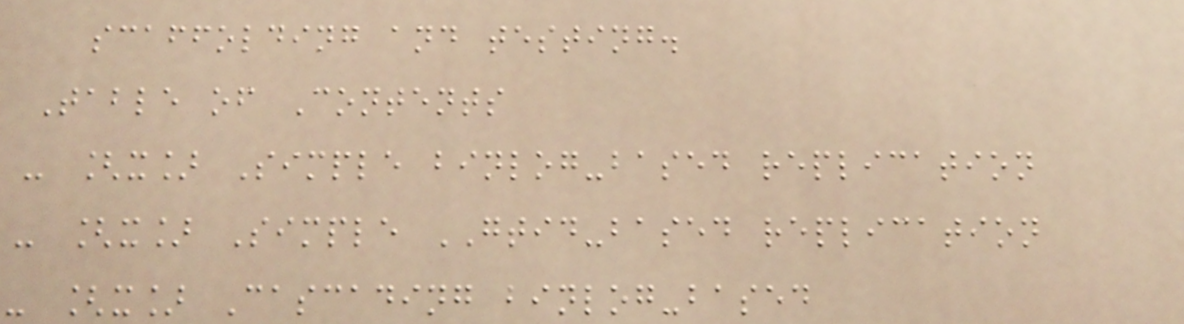scaffolding and testing.
Table of Contents
- [x] Simple binlog-based replication
- [x] Simple GTID-based replication
- [x] Cascading binlog-based
